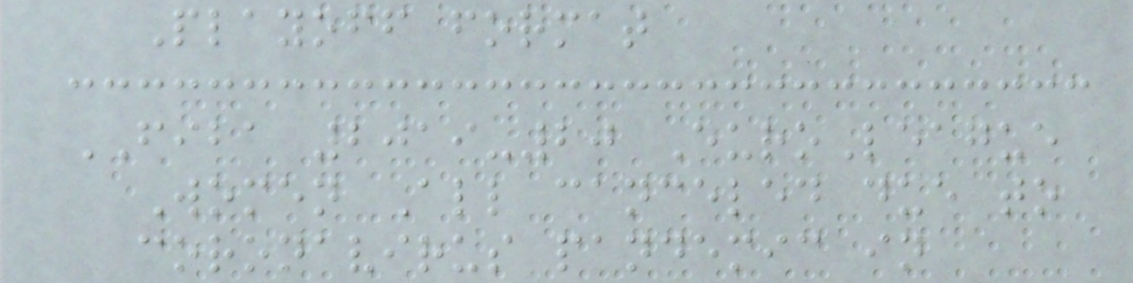Playoff format
FIBA 2019-20 EuroLeague
Women All canceled due to
coronavirus pandemic in
